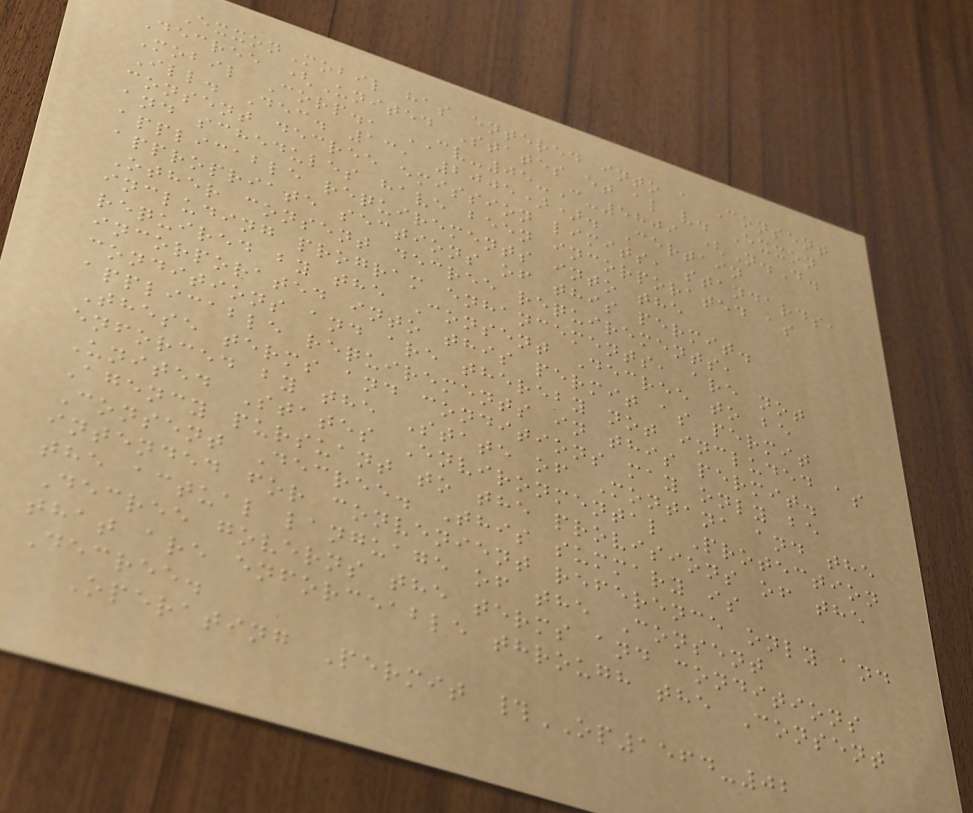ExxonMobil has entered into a Consent
Decree (United States et al v. Exxon
Mobil Corp., CV-05-C-5809 (N.D.
Ill. Dec. 13, 2005)). Certain
consent decree emission limits, standards,
and schedules have been incorporated as
applicable requirements into the
appropriate sections of this permit.
Other consent decree requirements,
including program enhancements, are not
required by the Consent Decree to be
incorporated into this permit as permit
conditions and are thereby not included as
applicable requirements in this permit.
These terms and conditions may only be
enforced by the State of Montana and the
United States Environmental Protection
Agency pursuant to the provisions of the
Consent Decree. This summary is
intended for convenient reference only and
the actual language of the Consent
Decree governs the terms and conditions
that are enforceable through the Consent
Decree.
Operating Permit #OP1564-02
